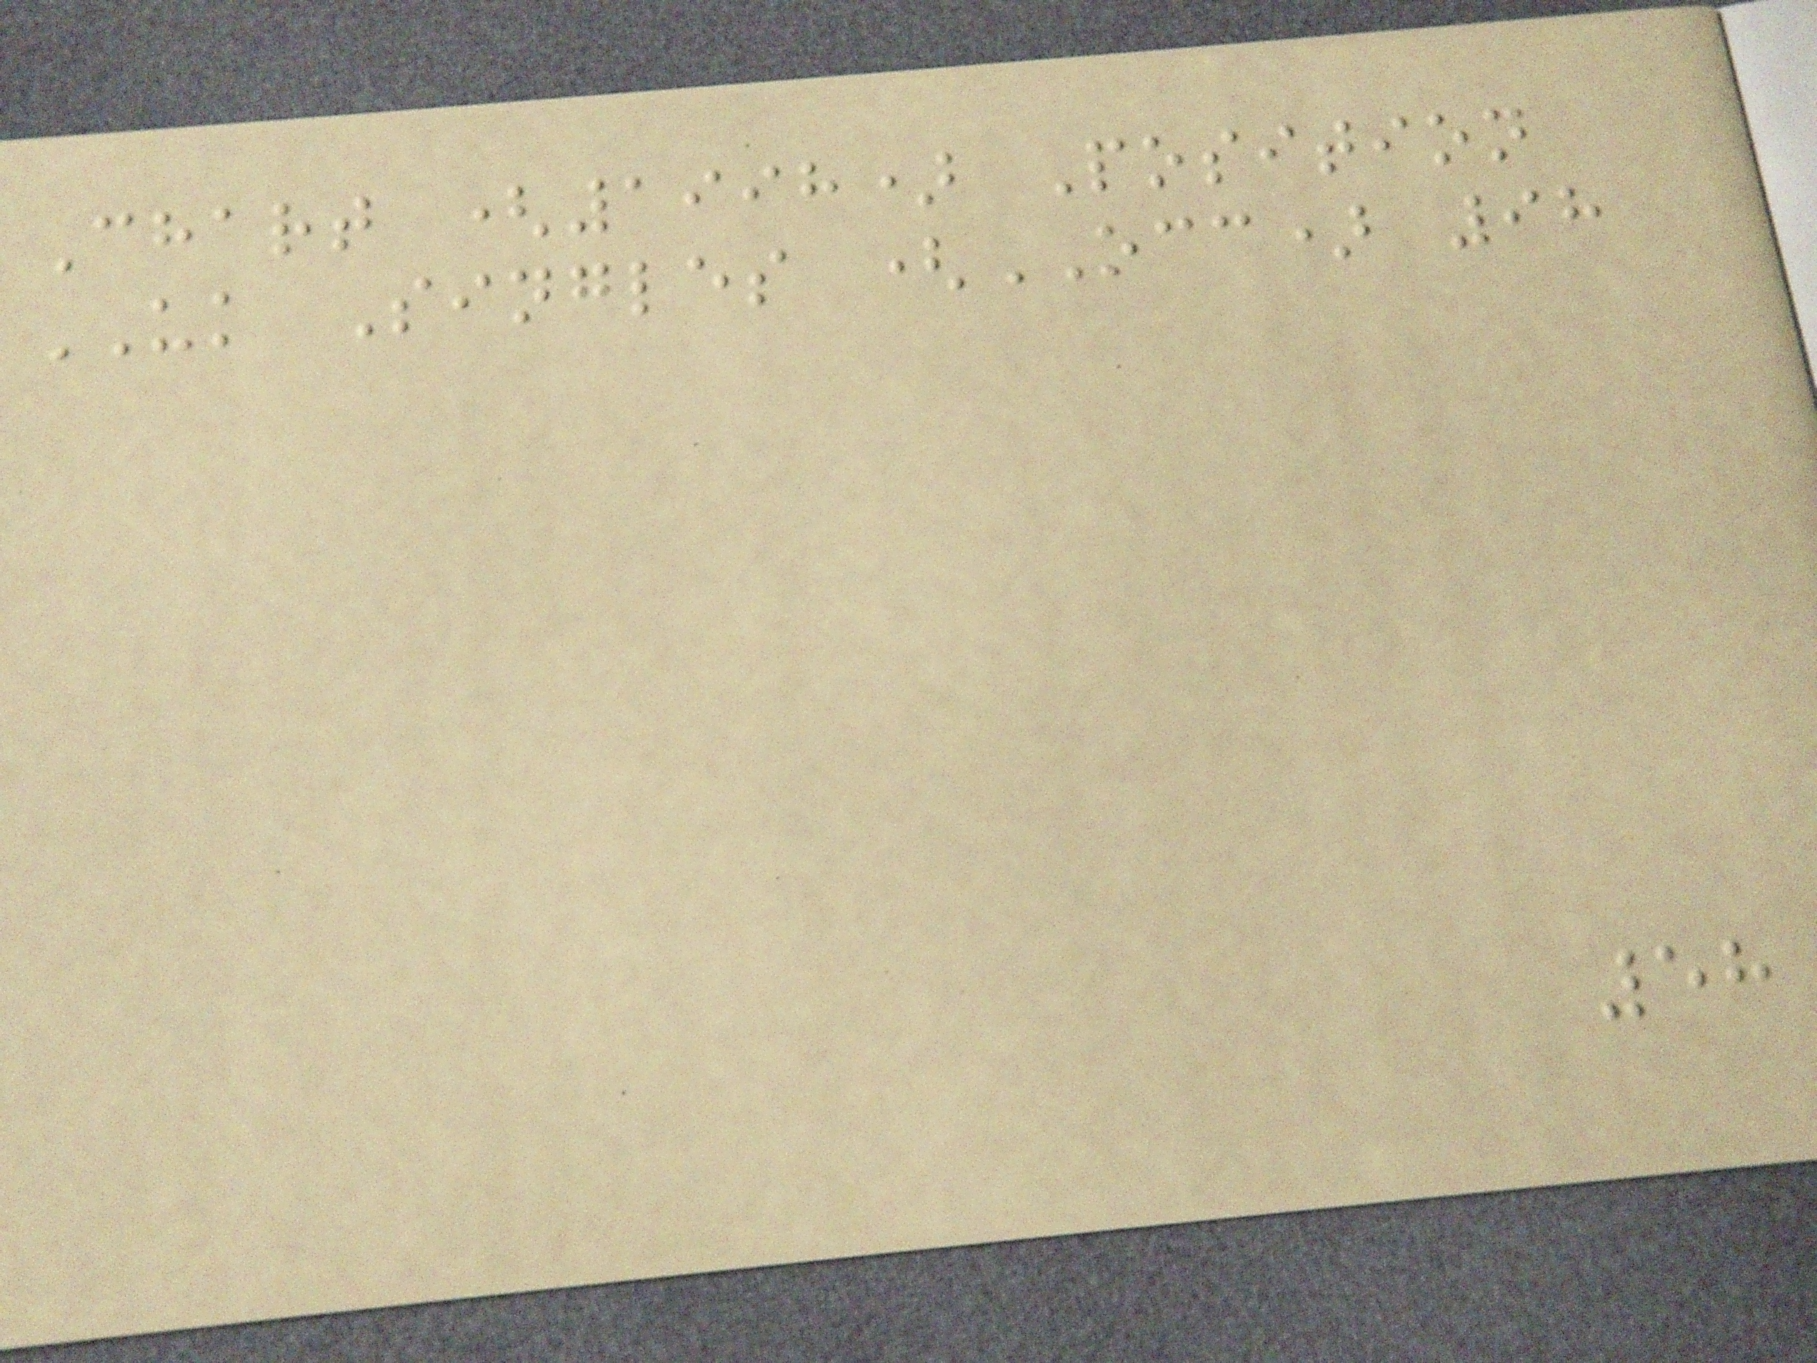Chart (1998) Position
UK Singles (OCC) 98
58
